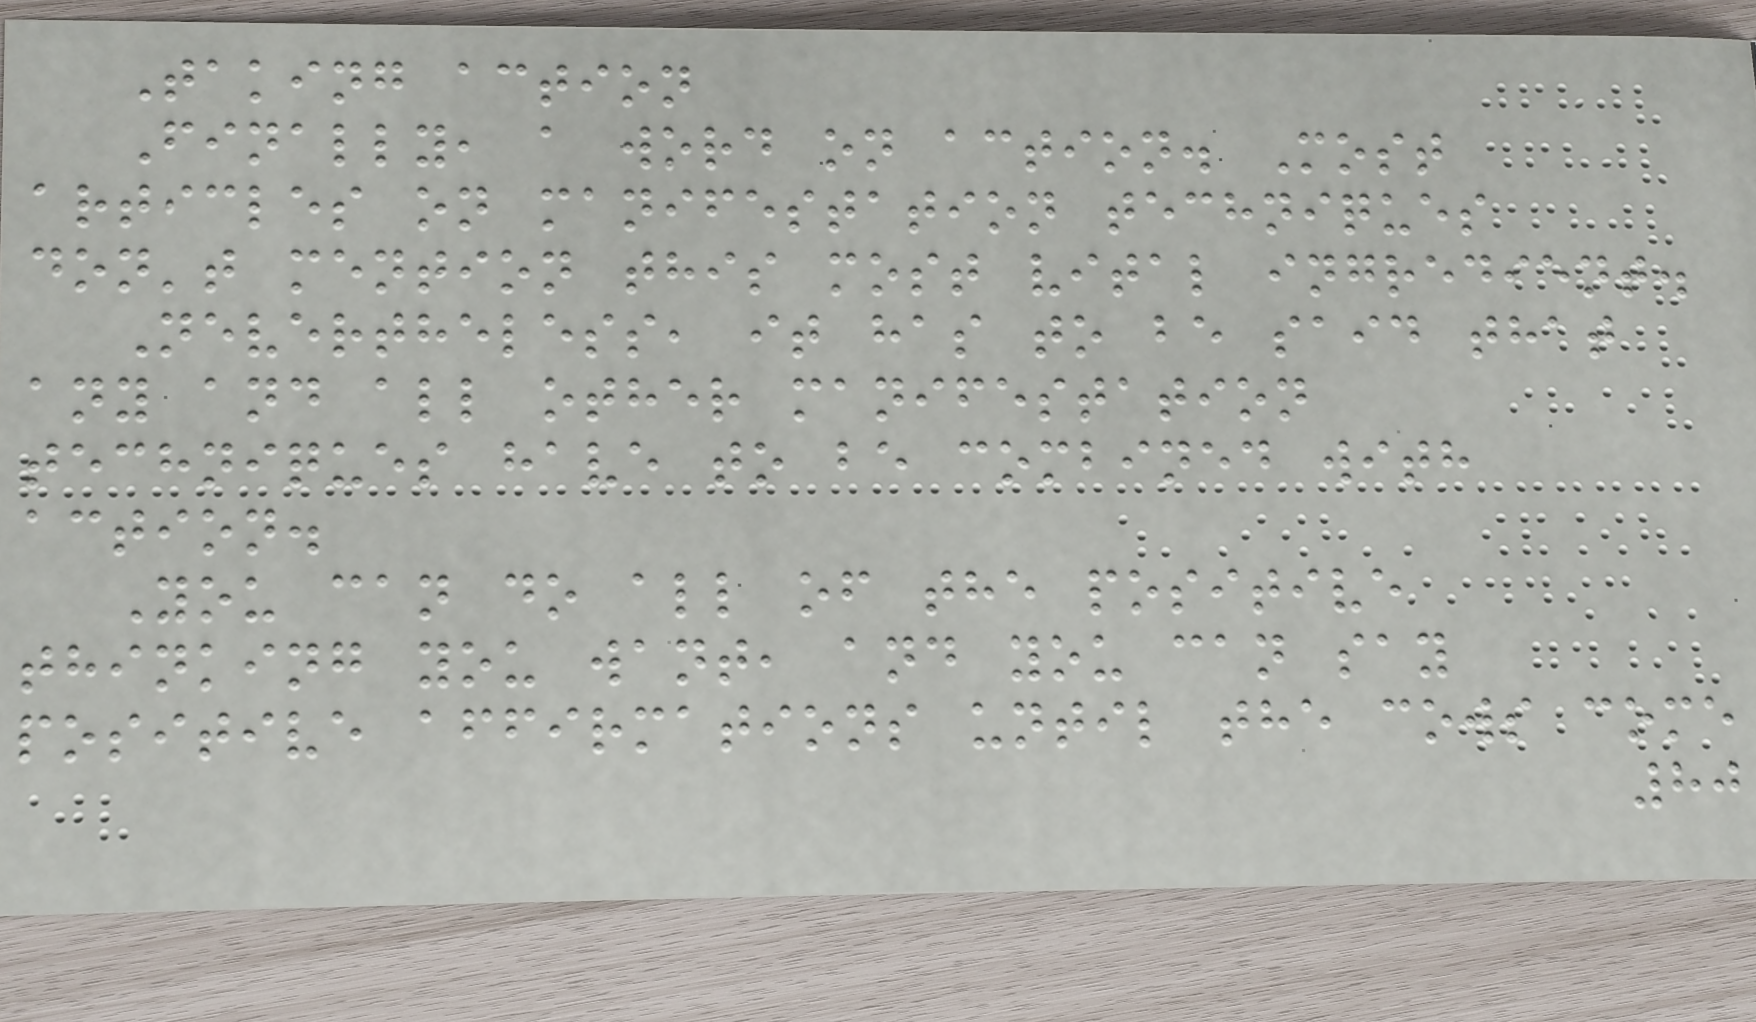Taking action
Finally, a word on action. Most
articles on manifestation techniques
don't mention this most vital ingredient.
Nevertheless, it has to be said that
any and all other manifestation
techniques have to be combined with
action.
You can do all of the positive
thinking you want, and you can say
positive affirmations until the cows come
80
